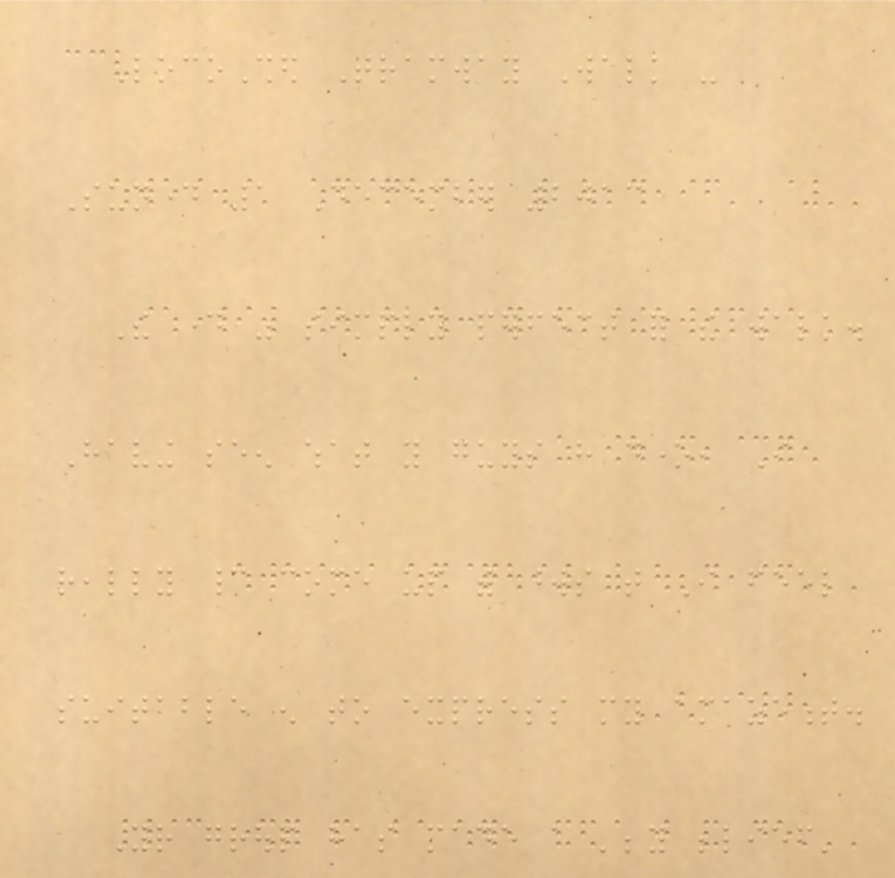LocoShed Tramway Walk -
Sunday 1 December 2013
The day was simply perfect for the walk.
Having seen what you guys have done, I
really cannot come up with words that I feel
suitable enough to express my amazement.
Your group has made a 'beyond belief'
